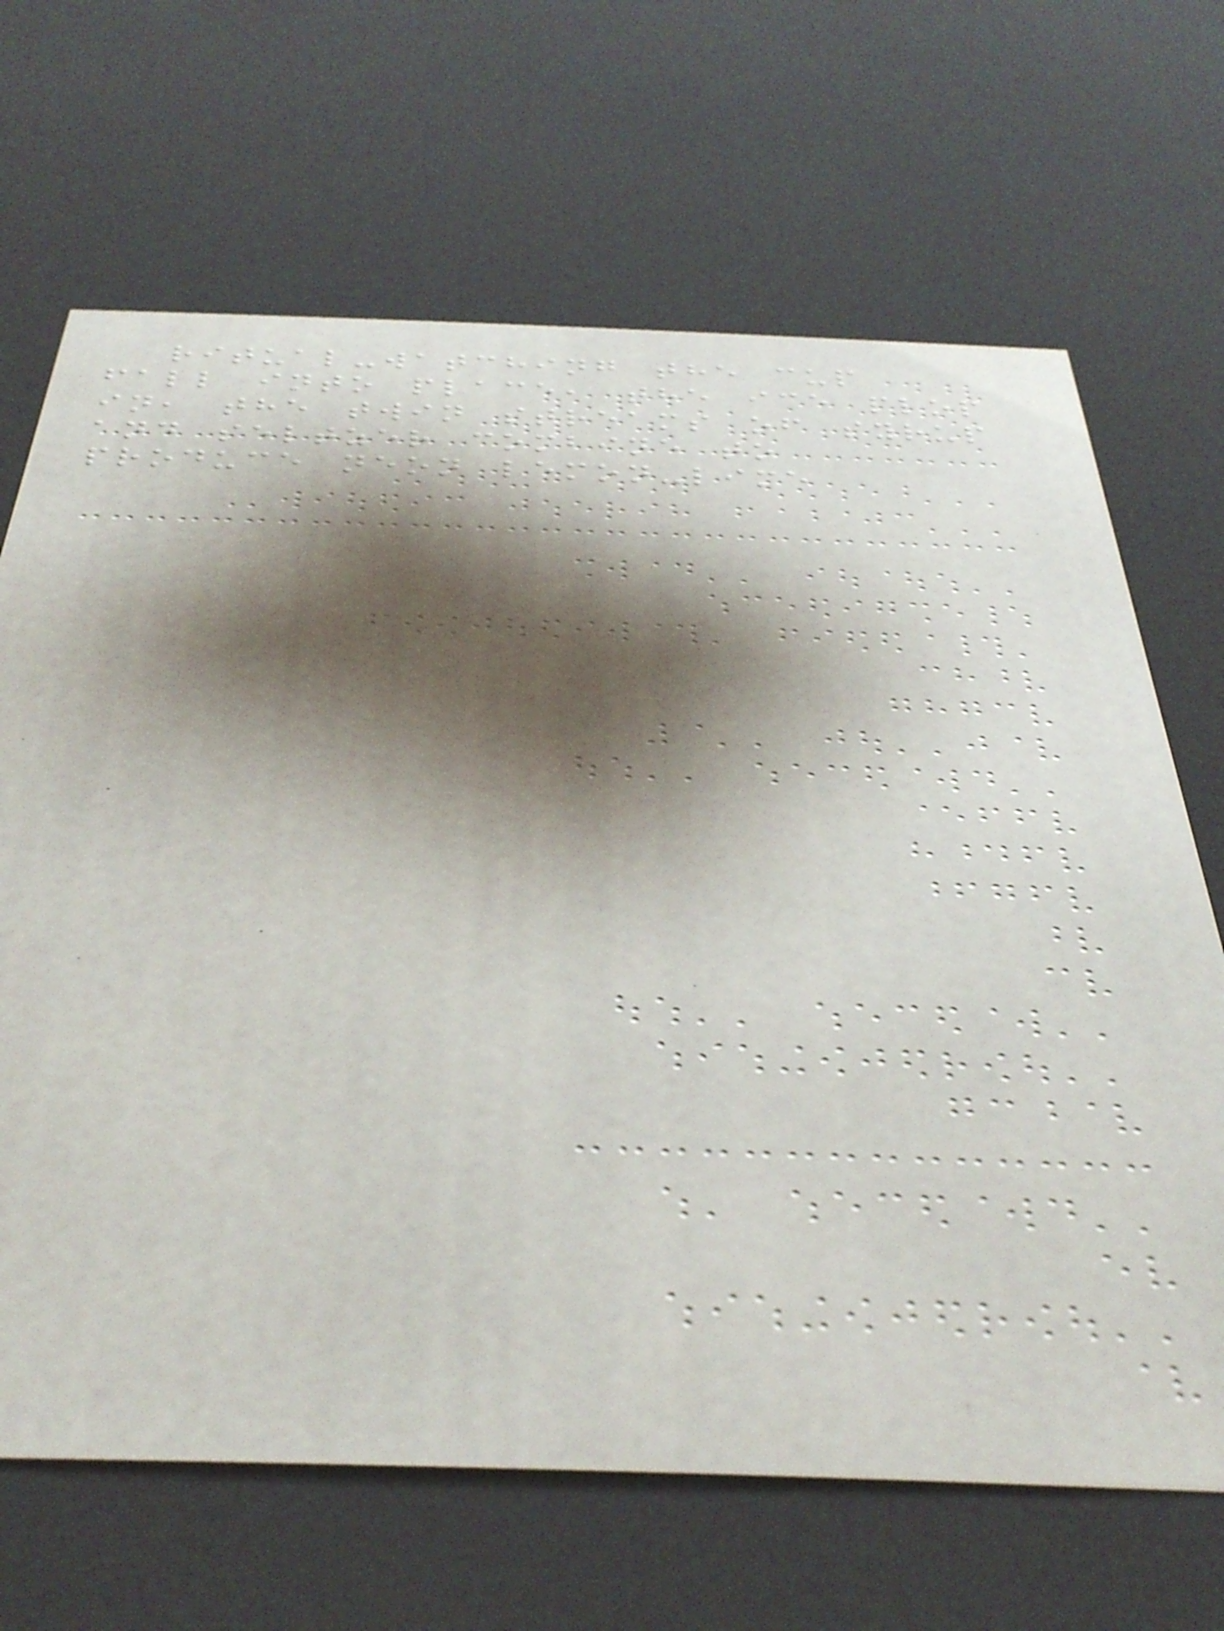ritual-watching the cup
fall into place, the ice plop
in, the twin streams of syrup
and seltzer combine to
produce neon lemon-lime
